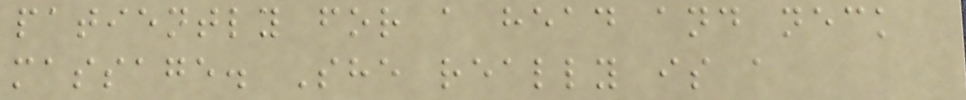patiently for a head and neck
massage. She really is a
